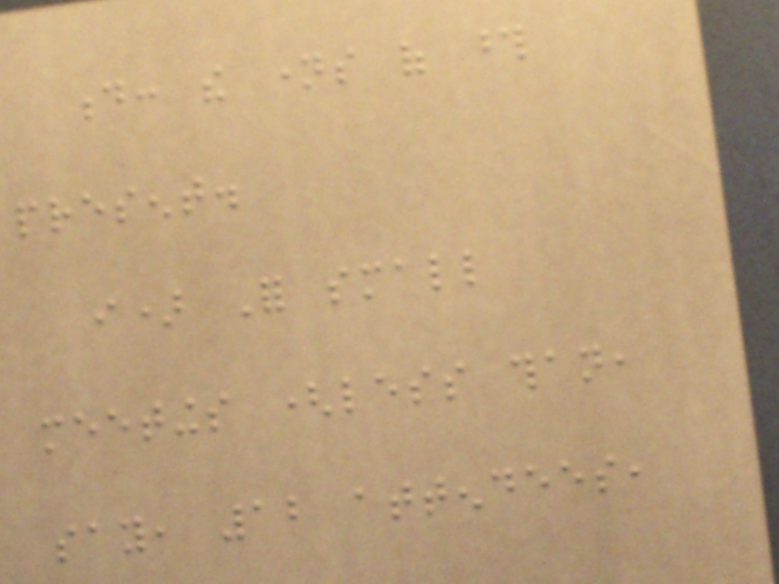d: the names of those
present.
i) For small
meetings (less than,
say, 12 attendees,
